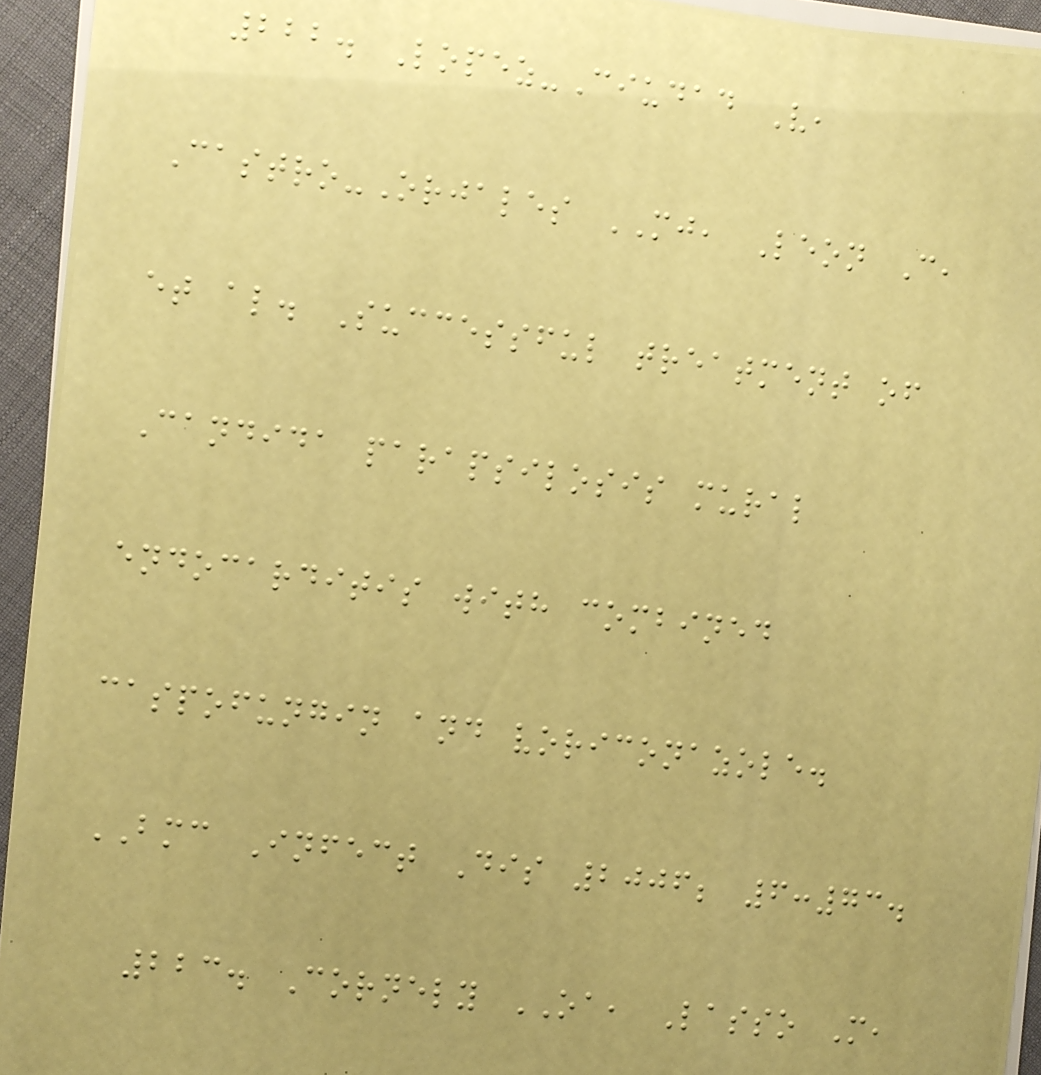222. Lopez-Ciudad V,
Castro-Orjales MJ, Leon C,
et al. Successful treatment of
Candida parapsilosis mural
endocarditis with combined
caspofungin and voriconazole.
BMC Infect Dis 2006; 6:73.
223. Cornely OA, Lasso M,
